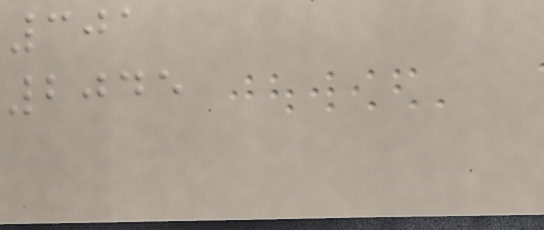301
2045
